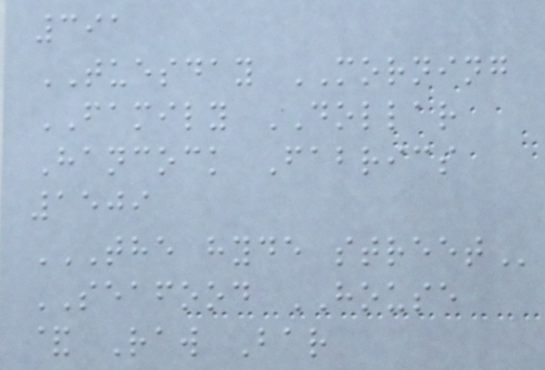391
TUESDAY MORNING
FAMILY DOLLAR
Hancock Fabrics
1509
THE HYDE STREET
SEAFOOD HOUSE
& Raw Bar
